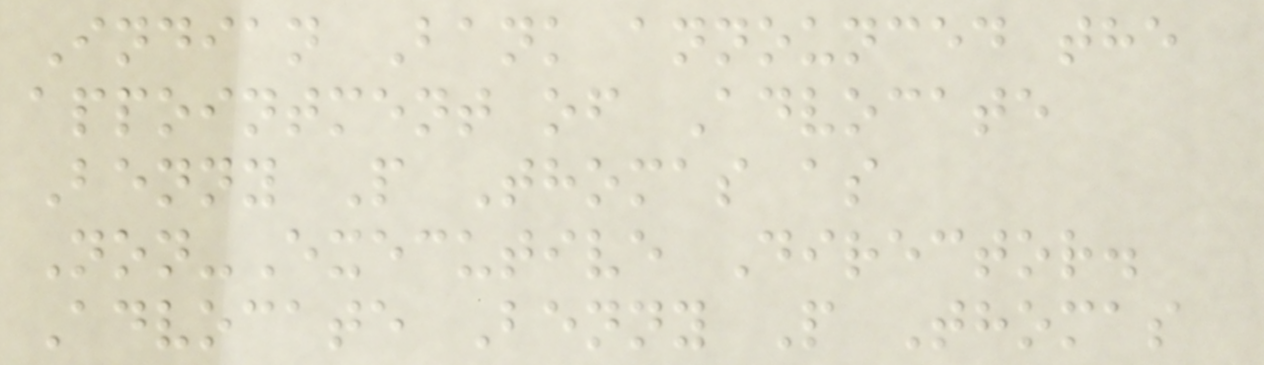Indian Bank announced the
appointment of Advocate
Benny P Thomas as
Non-Executive Director.
Advocate Benny P Thomas
